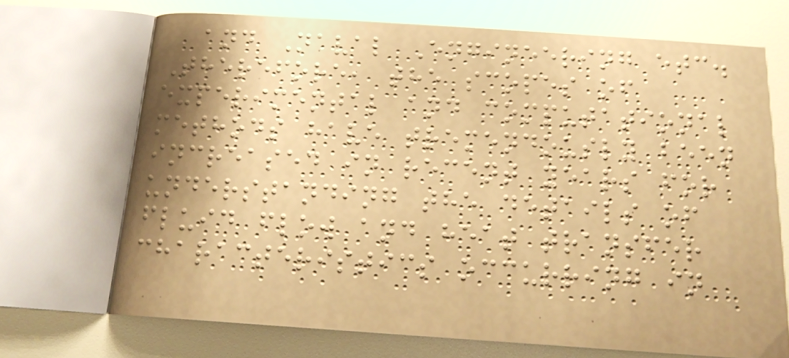and Naval Engineering etc.
Therefore, the scopes of
experimental and computational
methods have tremendously been
increased in recent years for
understanding the details of
fluid flow and heat transfer
characteristics occurring in
